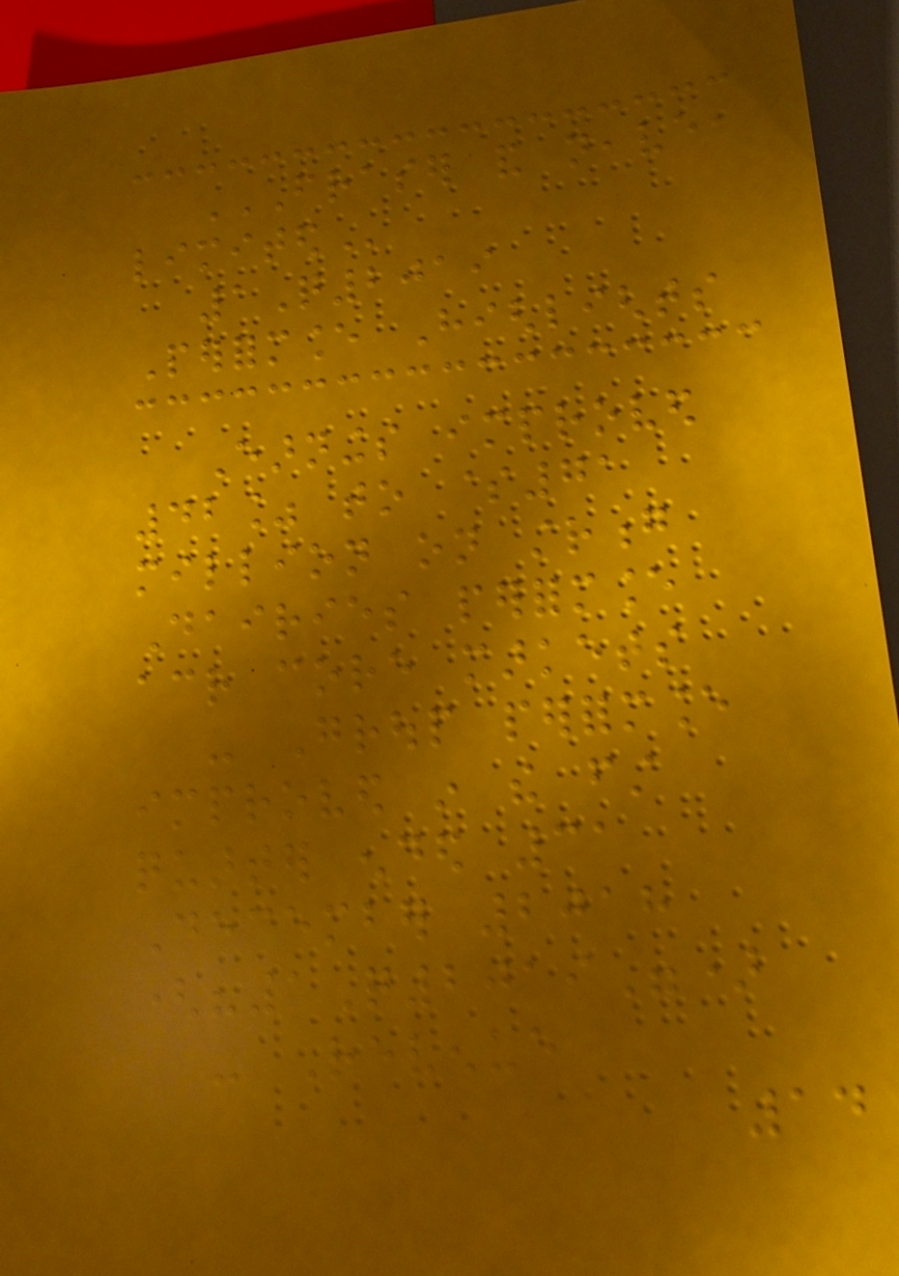FRASER AND NEAVE,
LIMITED
1Q2019
Performance Highlights
Earnings improved
42% to $71
million on strong
Dairies performance
across core markets
- Group performance
improved in the first
quarter ended 31
December 2018
("1Q2019")
- Revenue
14
